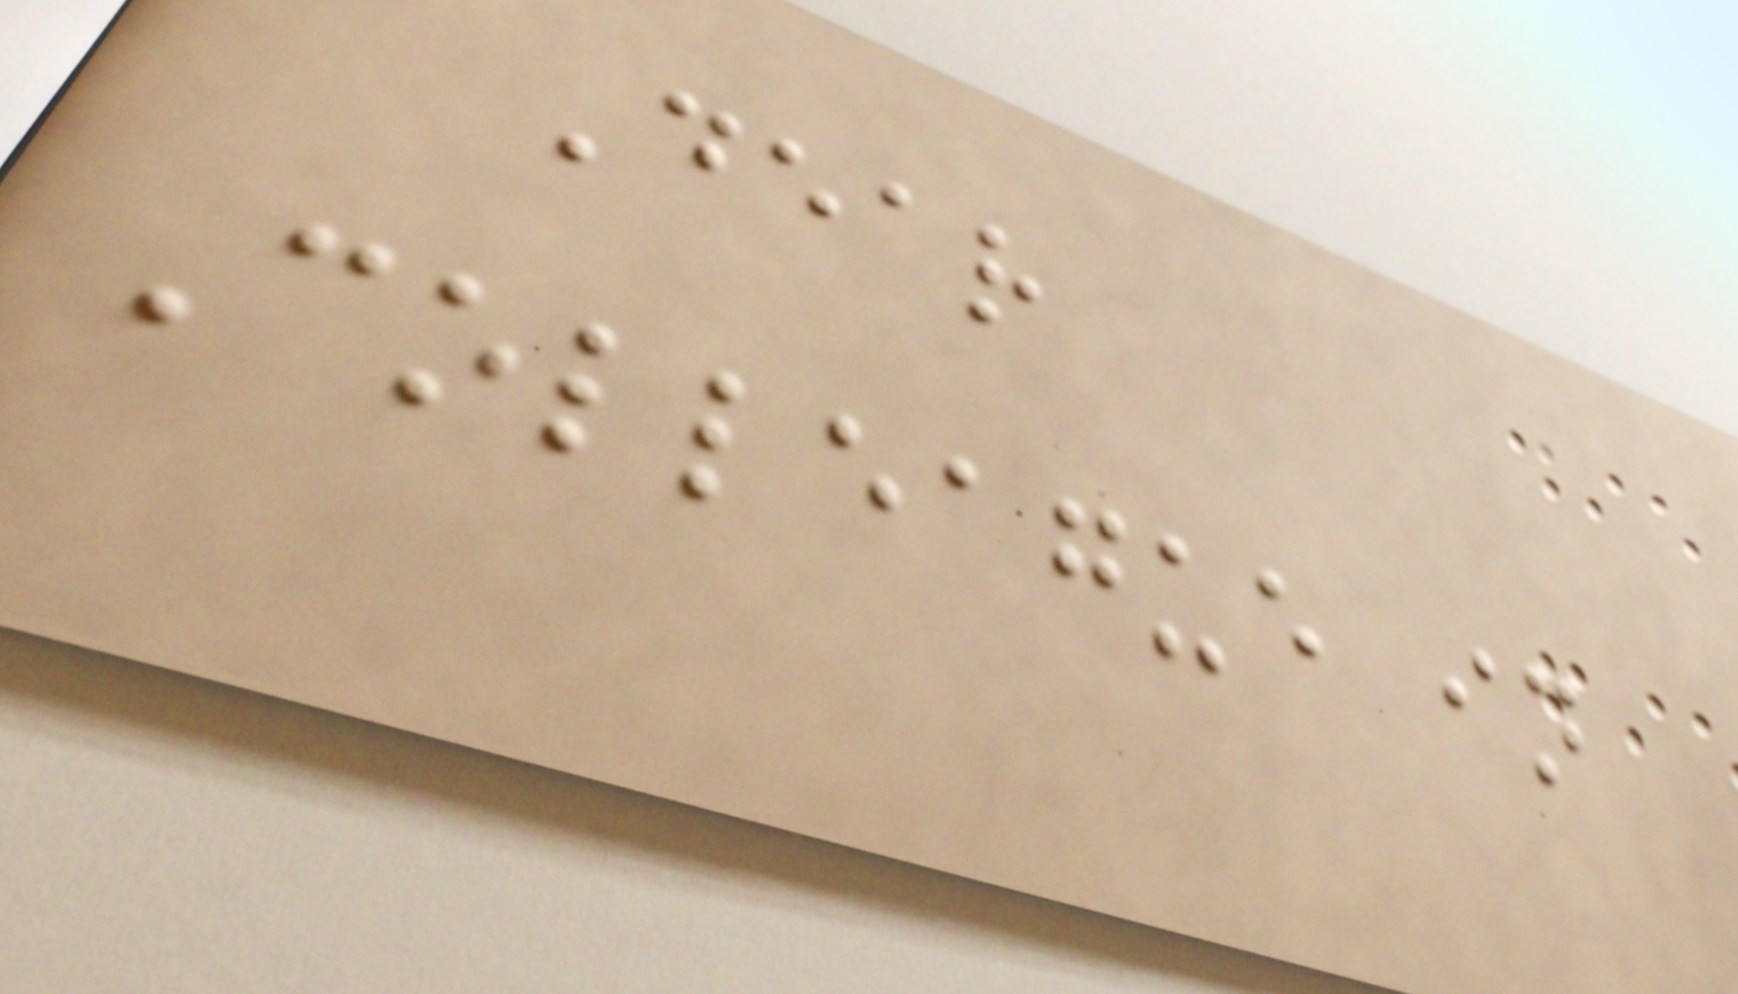Dear
Colleague in
